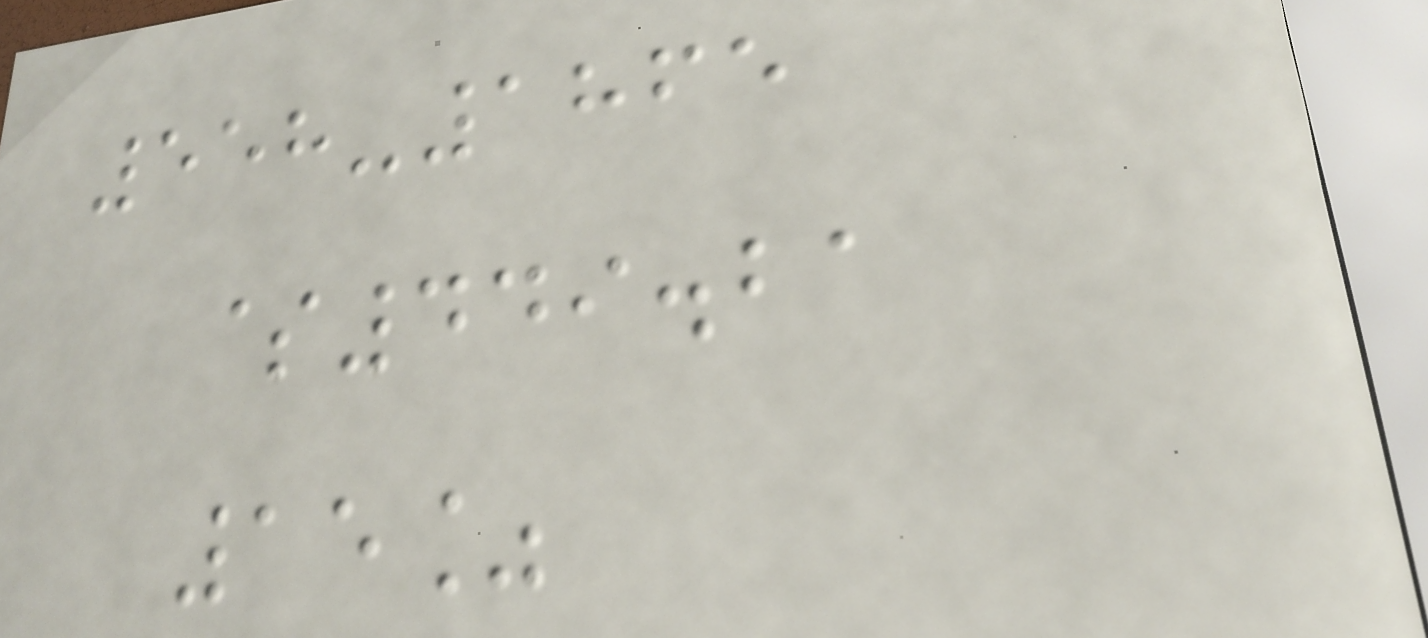558-1865
$449.21
15%
